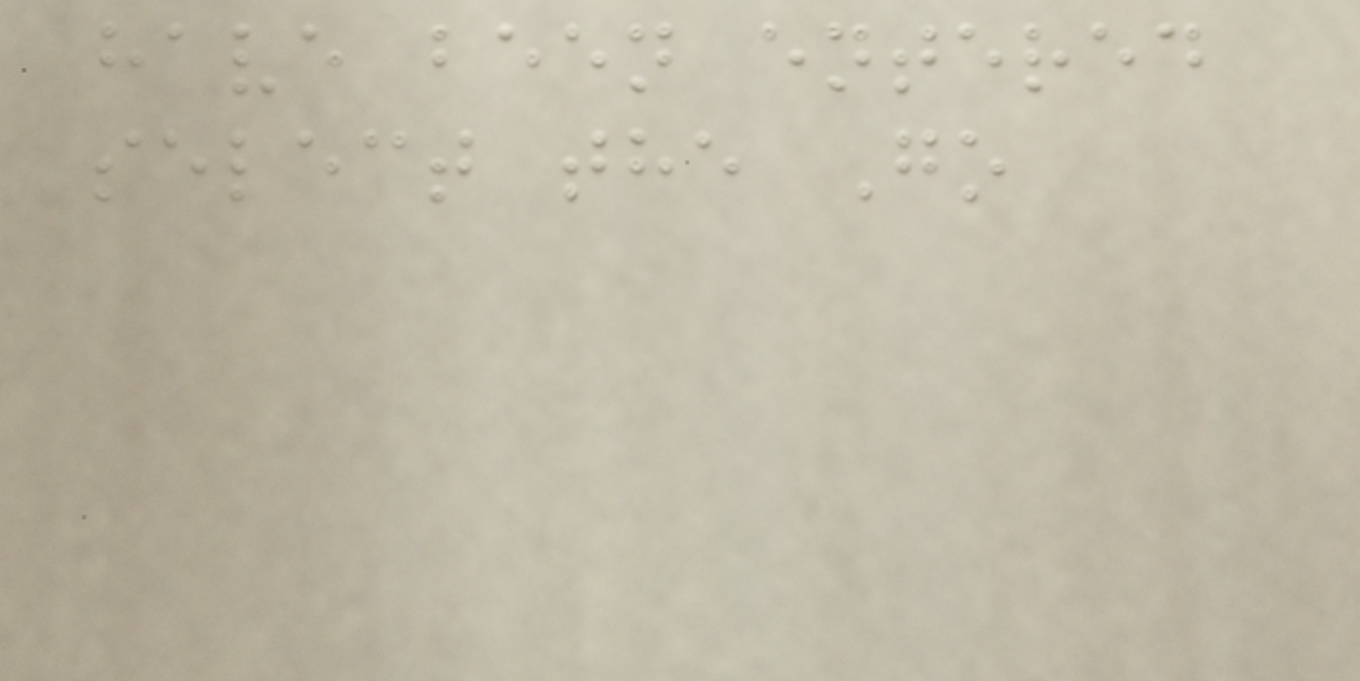have been entered
select the Go
